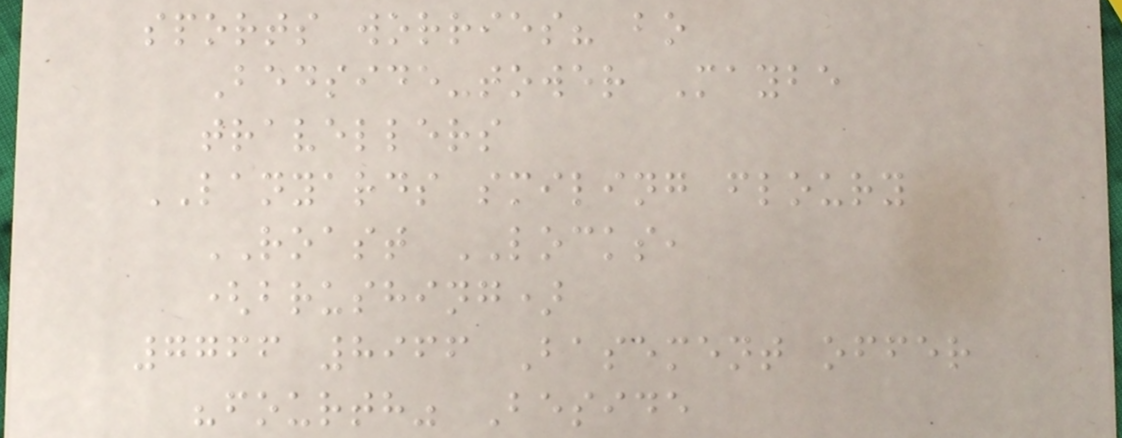sports worries? bo
Bedside-tower Maybe
travellers
LANYARDS smiling floury
ROAST LOCKS,
(brushing)
7766 8966 Basement offer
"fourth" Beside
